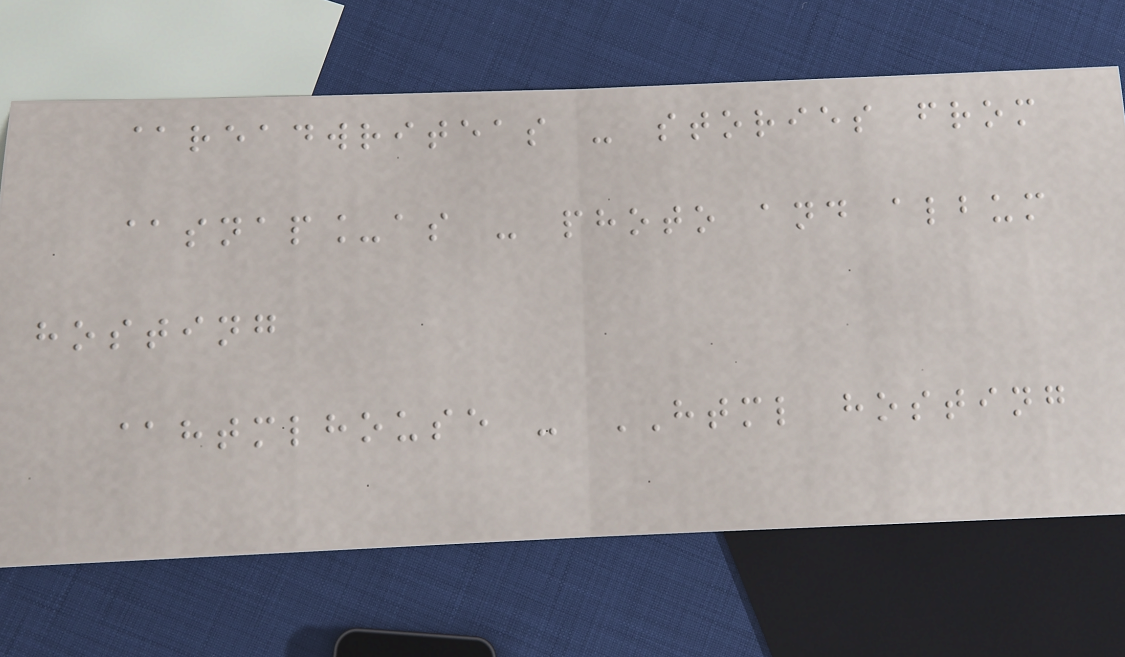@readwriteas - stories from
@snap_as - photo and album
hosting
@htmlhouse - HTML hosting
